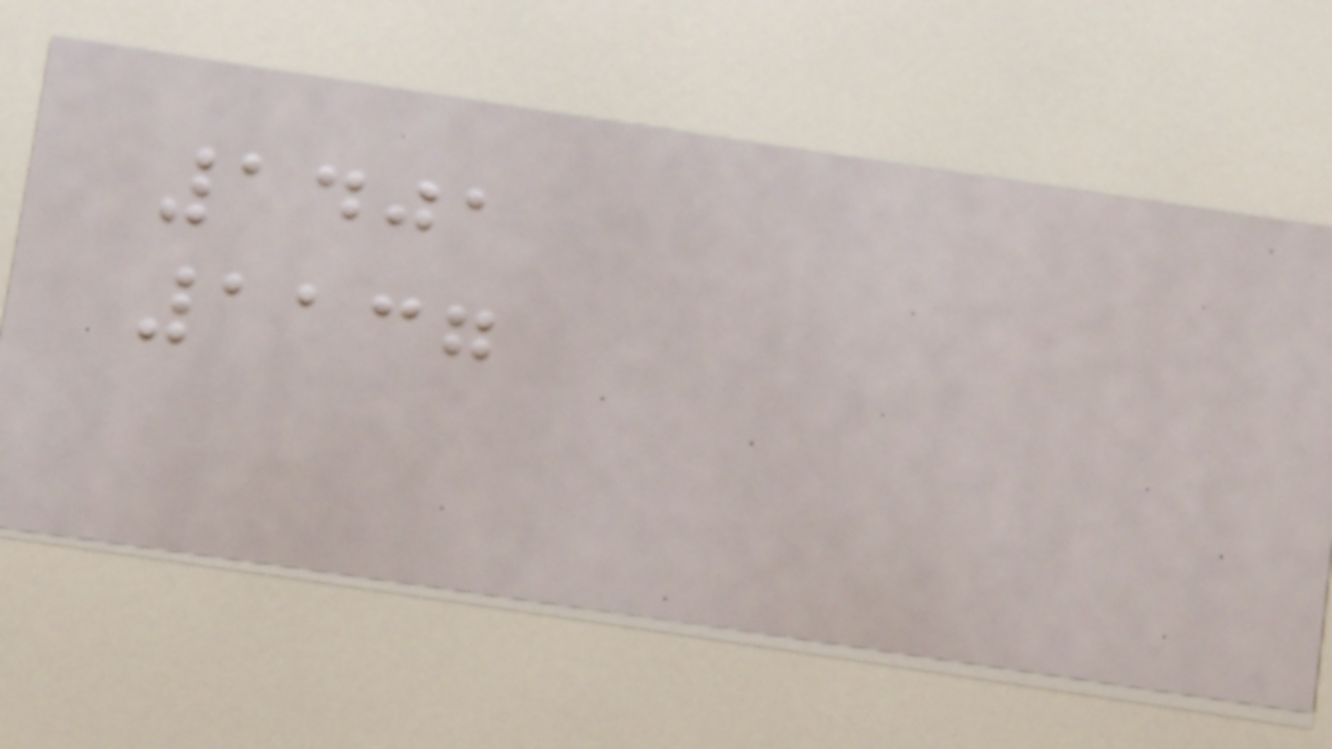1401
1137
